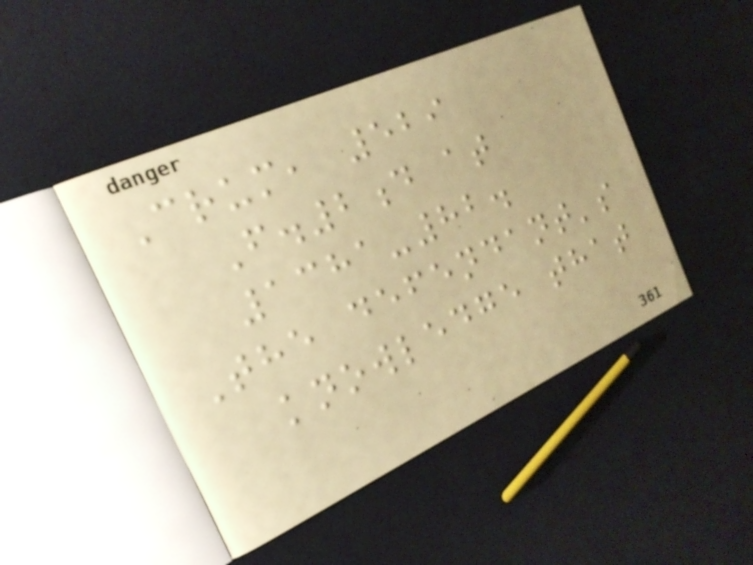Crum, 529
F.2d at
1381-82.
The defendant's
knowledge that
